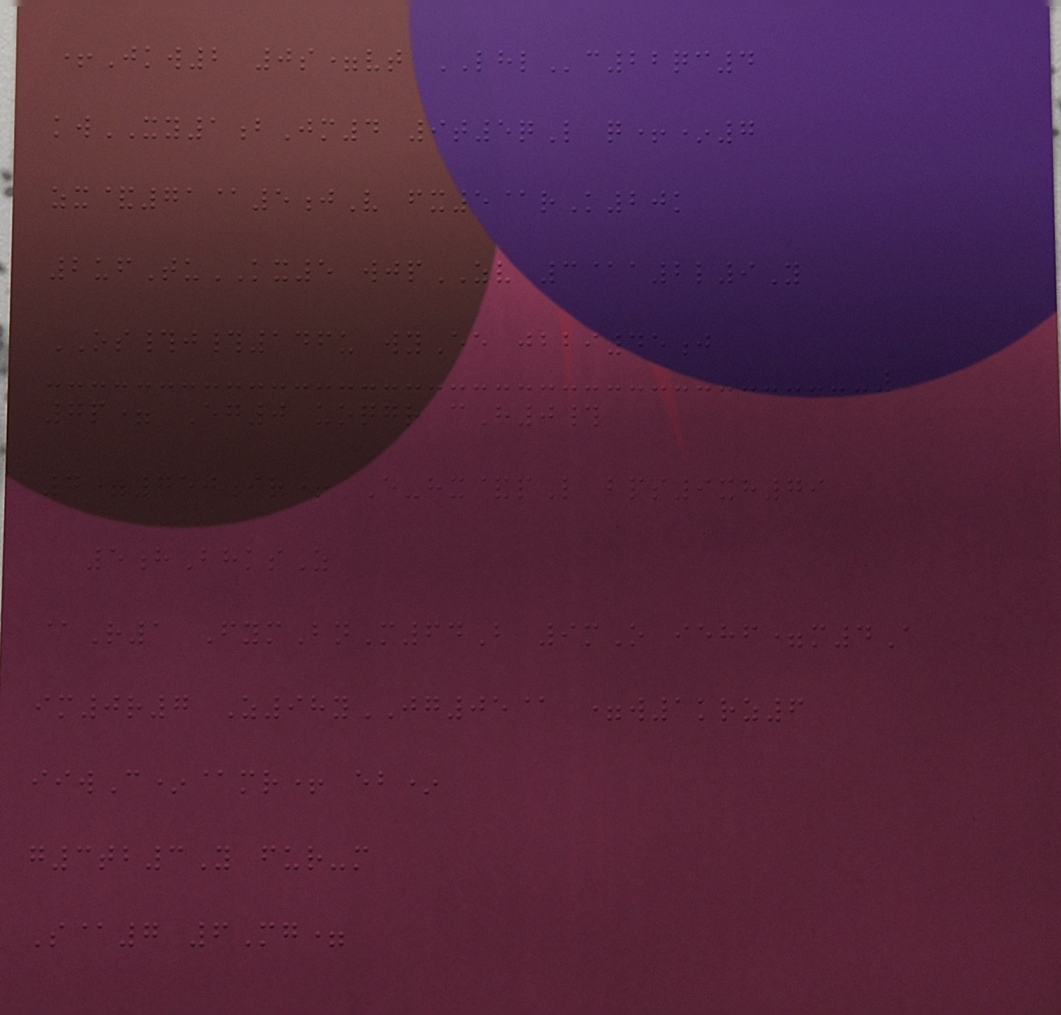+Jkw2 0s=vt LHLc22qc4
kwXY1bJm4 9t5qL q+*7
zx&71@5jV fx5@rK20k
2ufTuKX5 wjpZV 3@a2l9Y
OS#j#146u wyEe jbbi45j
7p= Eg0 uoqgr cH0#
4=750ir+ E-hx&pL bps9xh79
5hBhksZ
@R1 FymBnM64B 9mO iehf=m4A
im0r7 Z98yJG05@ =w1krz6
iiwC*@mr+ eb*
g3tb3Y fur-m
S@7 6Mg=
